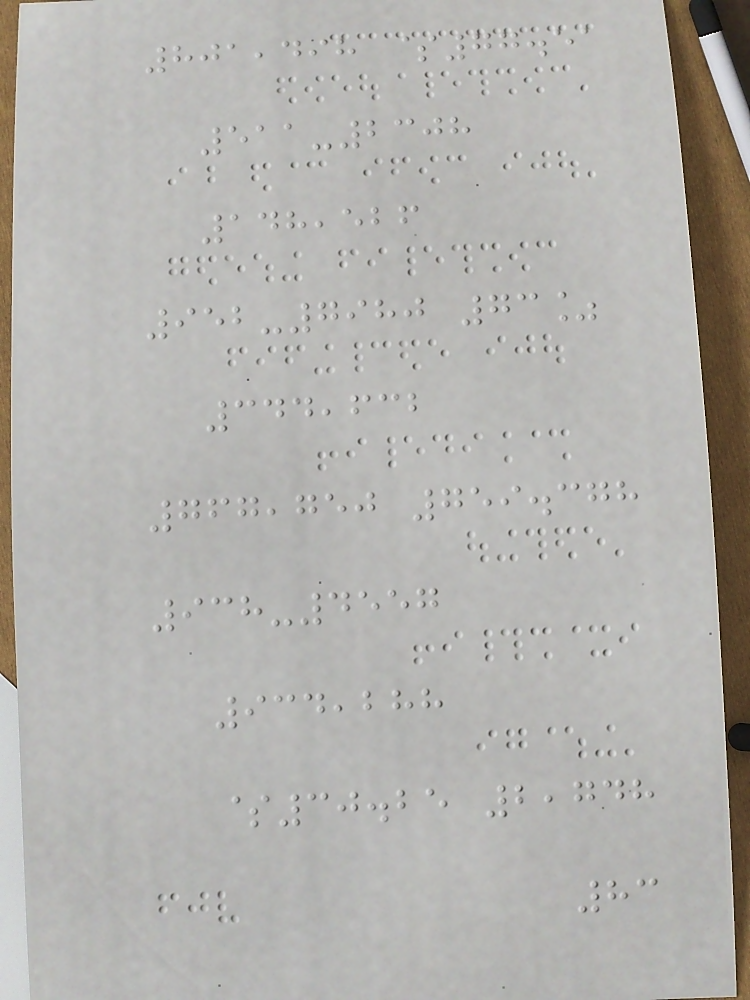801,498 $77.51
511-2308
148,526
952-7980 73%
344,632
767,750 759.378
938-4557
934,288
$30.25 2,748
83
